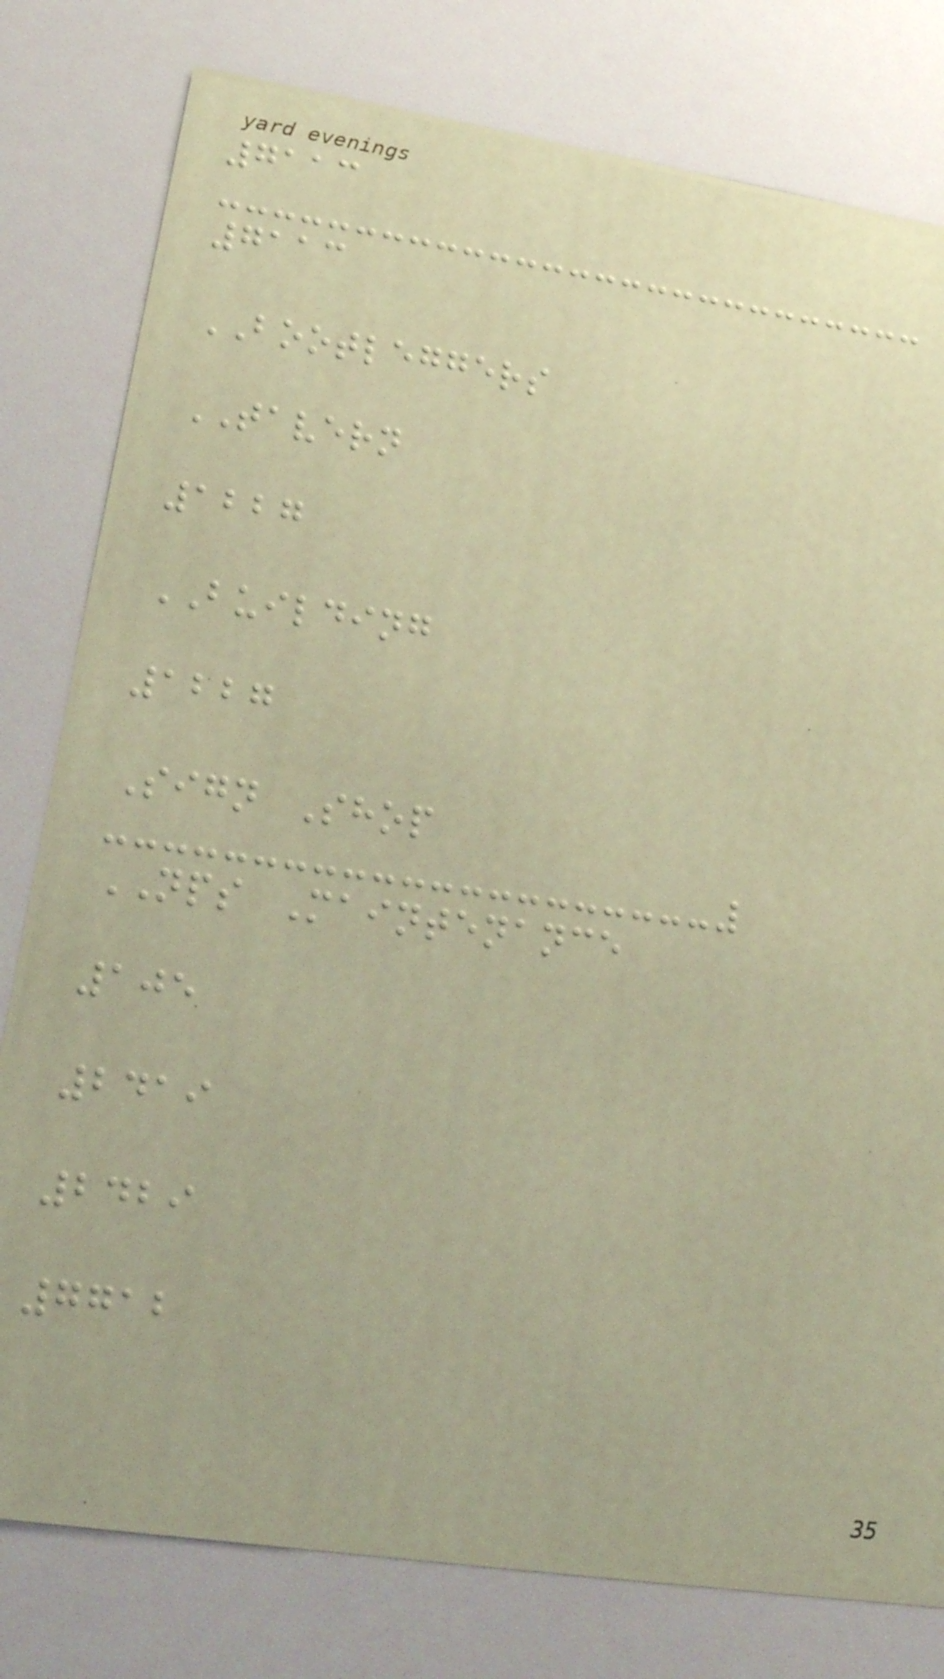7113
7113
BOOTLEGGERS
TAVERN
1227
BUILDING
1227
Sign Shop
NPS Maintenance
105
2419
2429
7712
